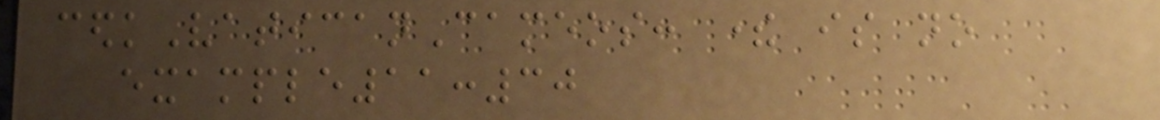cedkVaticanCameos: there is no
example11:30
